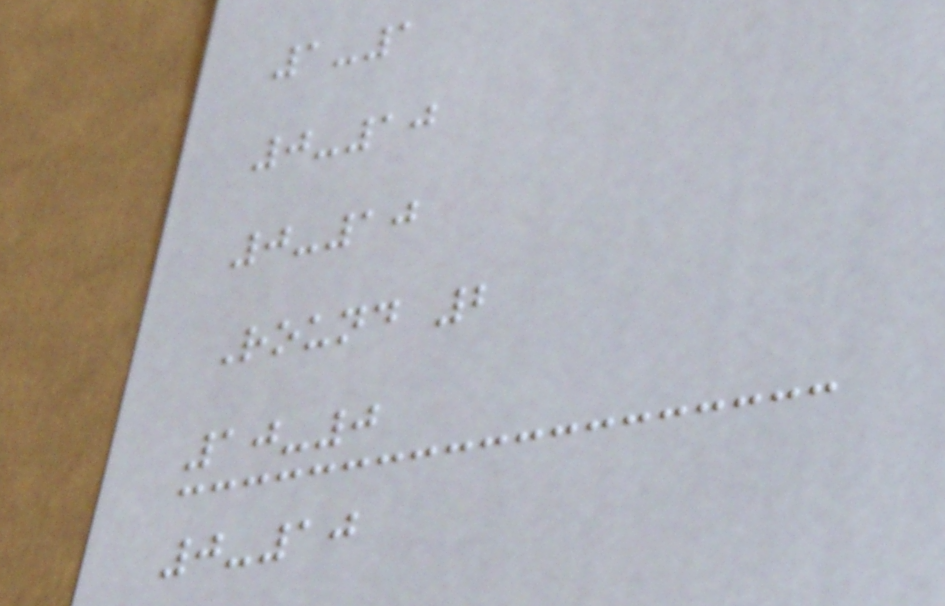1-1
0-10
0-10
Round 2
10-0
0-10
